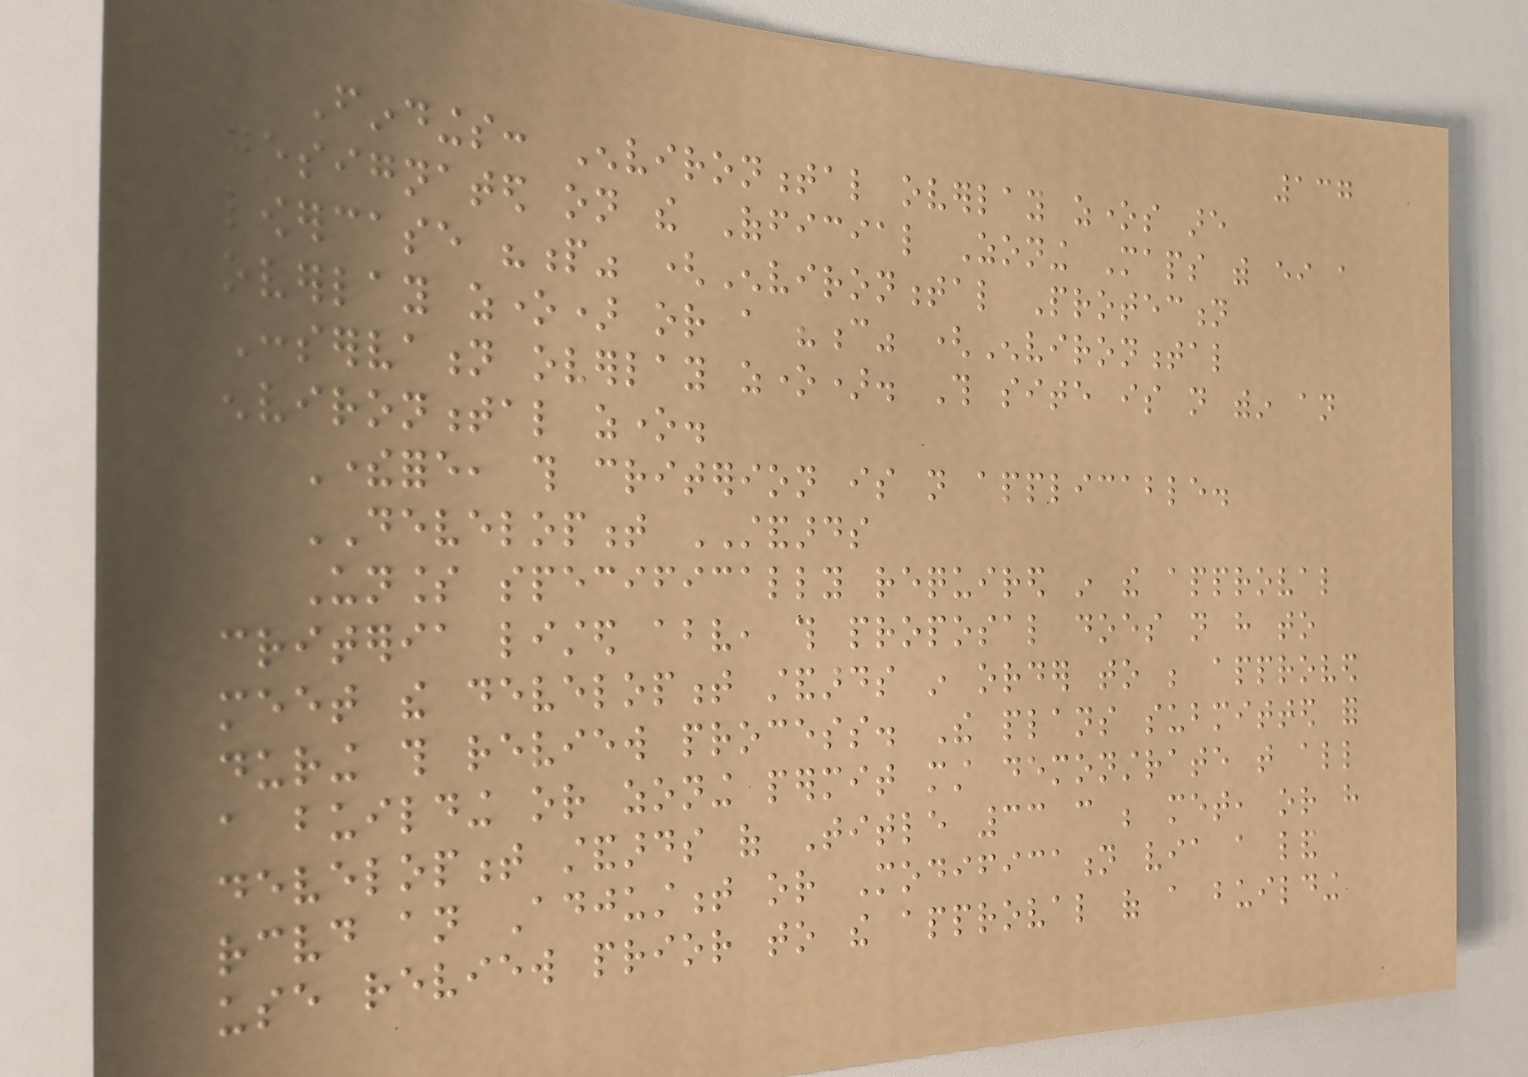137
Findings: Environmental overlay zones are
designated on the Official Zoning Maps with either a
lowercase "p" (Environmental Protection
overlay zone) or a "c" (Environmental
Conservation overlay zone). This site is not within an
environmental zone.
Therefore, this criterion is not applicable.
DEVELOPMENT STANDARDS
Unless specifically required in the approval
criteria listed above, this proposal does not have to
meet the development standards in order to be approved
during this review process. The plans submitted for
a building or zoning permit must demonstrate that all
development standards of Title 33 can be met, or have
received an Adjustment or Modification via a land
use review prior to the approval of a building
